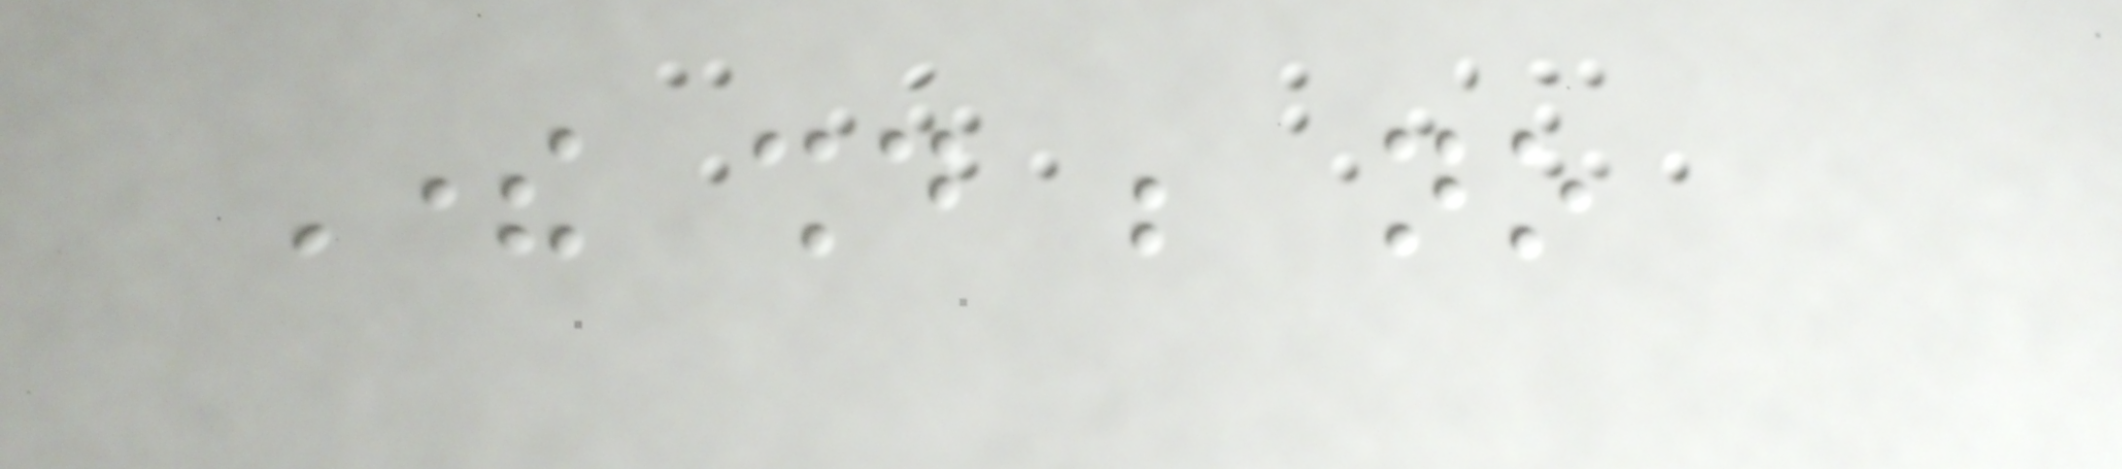There should be no
